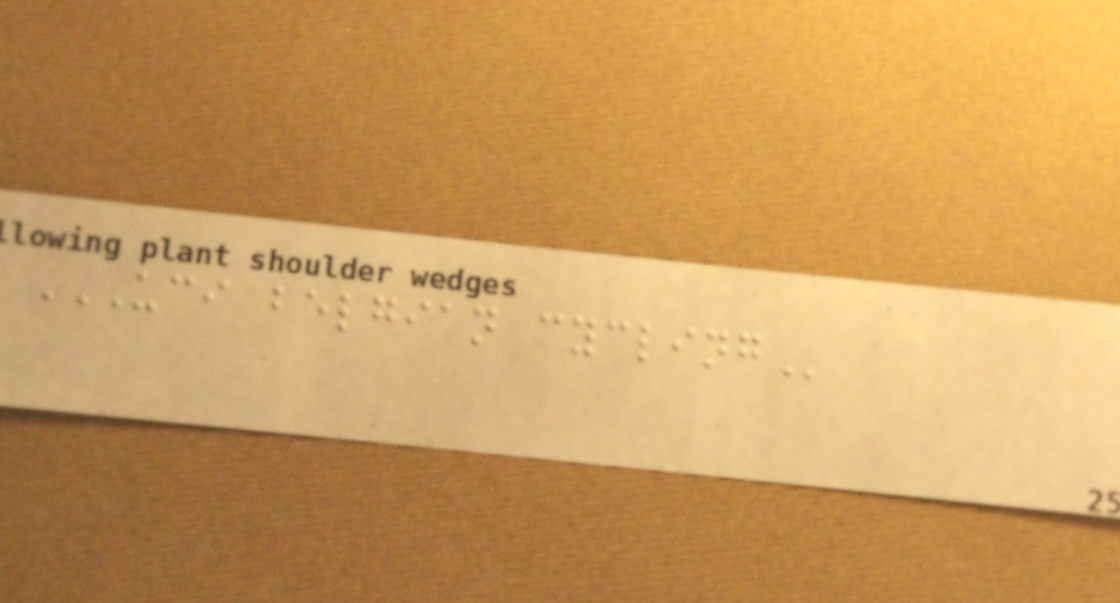UCI BELGIAN CYCLING
